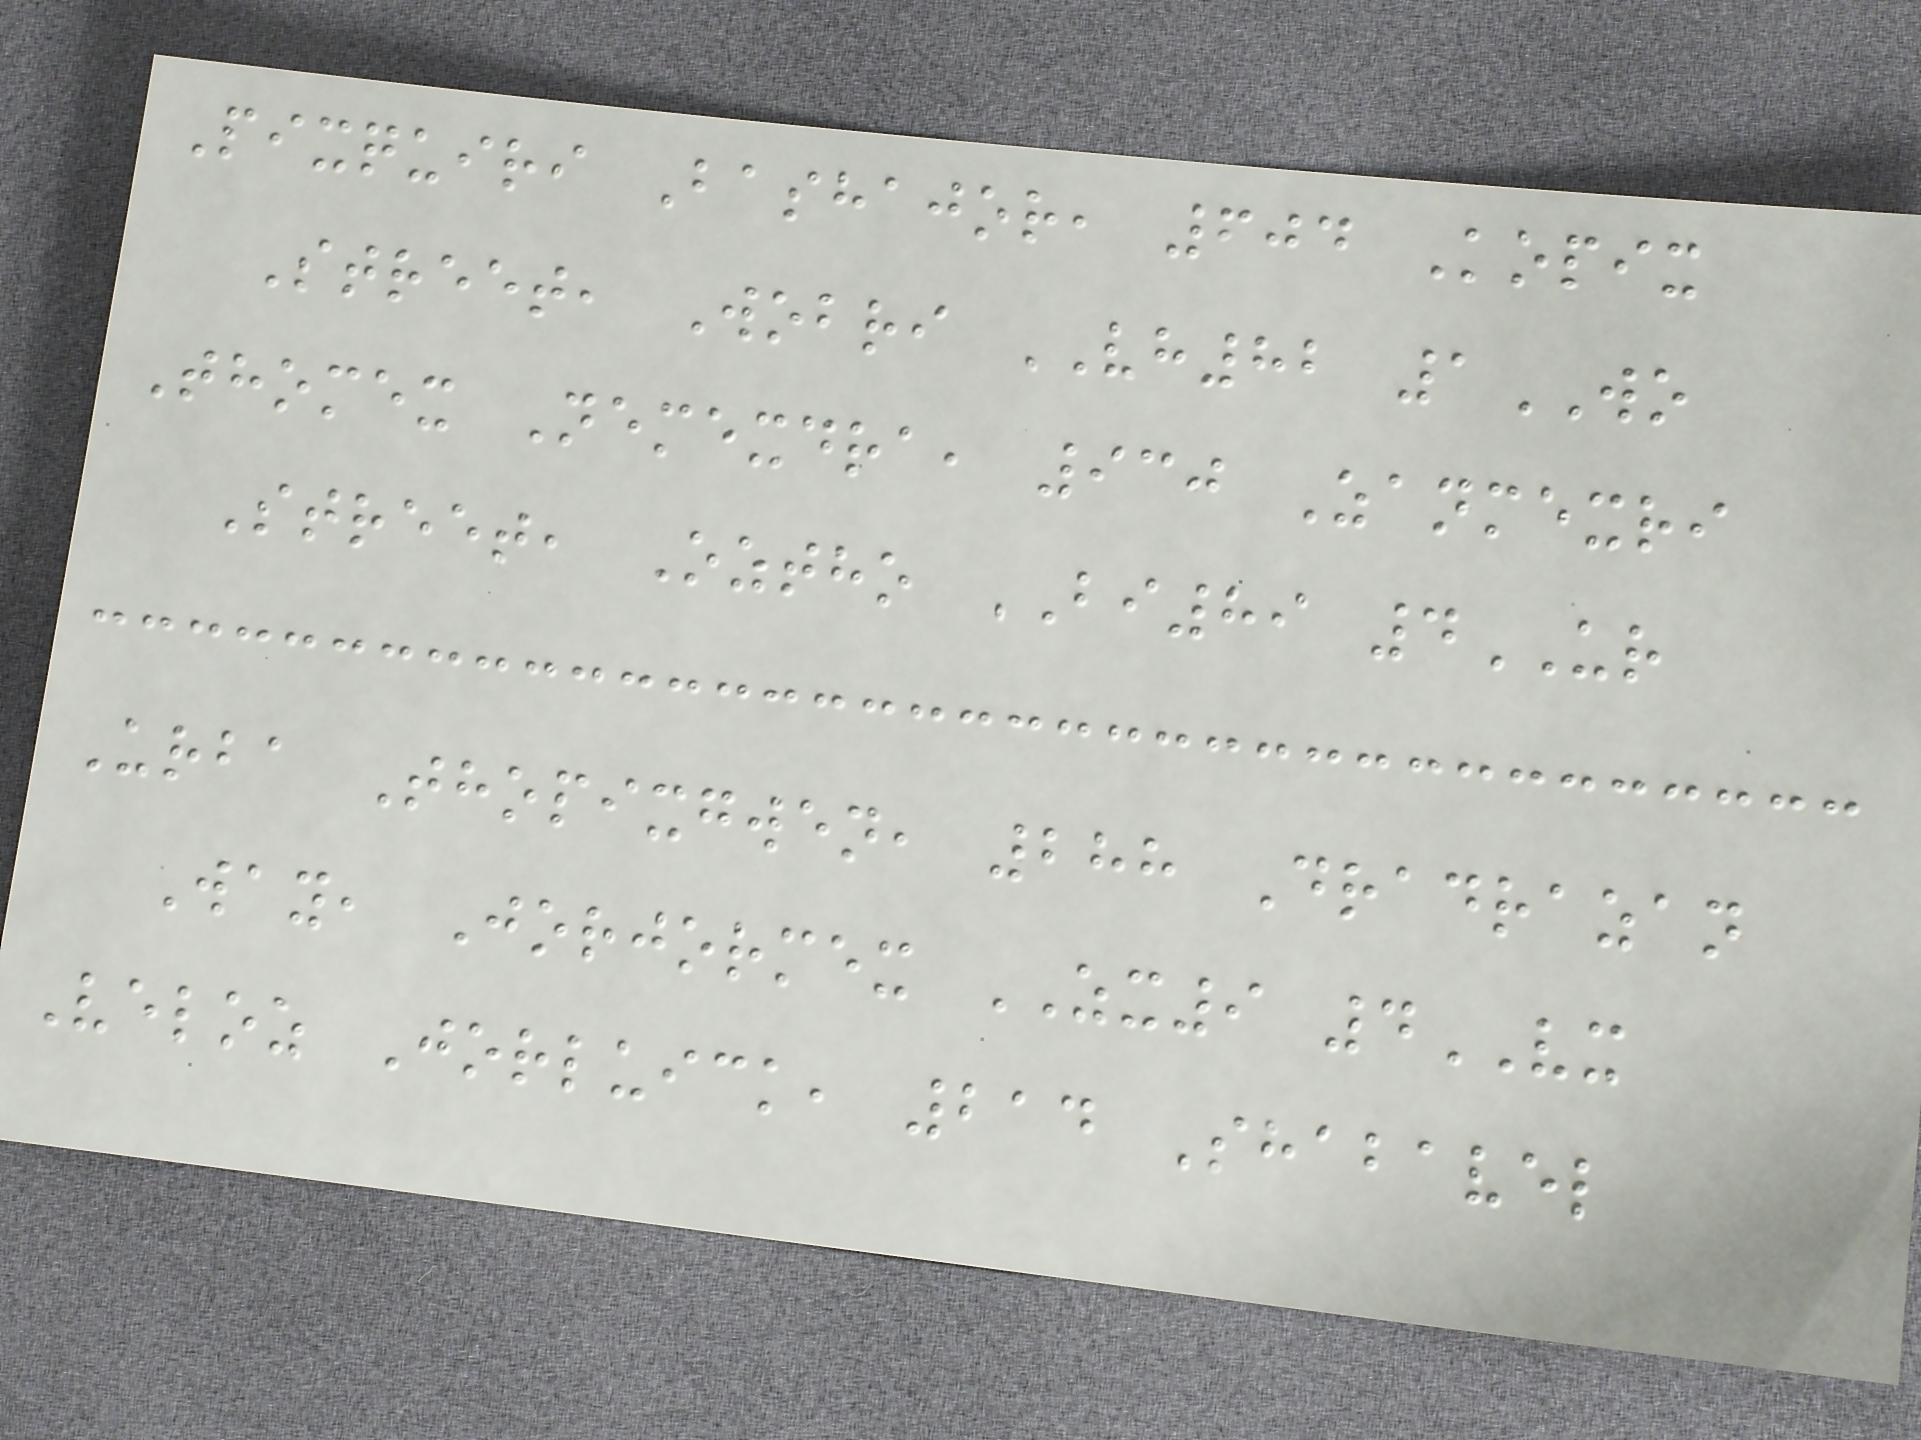Pixquiri Bashajor, 604 Kopix
Street, Wobri VH82 1WO
Thomex Nemexdra, 930 Zanmexri
Street, Oztho BI89 4UR
Urba Thopixgwen, 288 Dradrazan
Way, Jorjormex ZX9 4VX
Veloz Jorluick, 214 Shabavel
